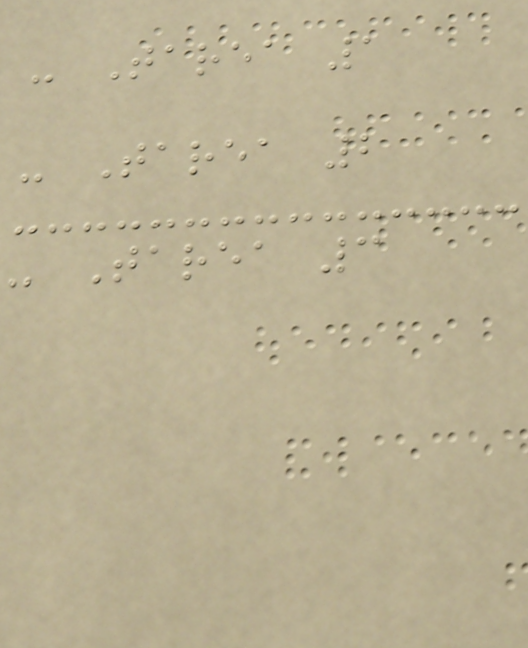- Tarea 1
- Tarea 2
- Tarea 3
